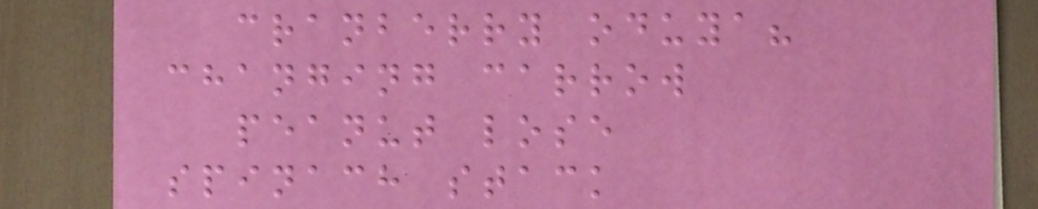cranberry oduya?
changing carrow
peanut lose
spinach stack
